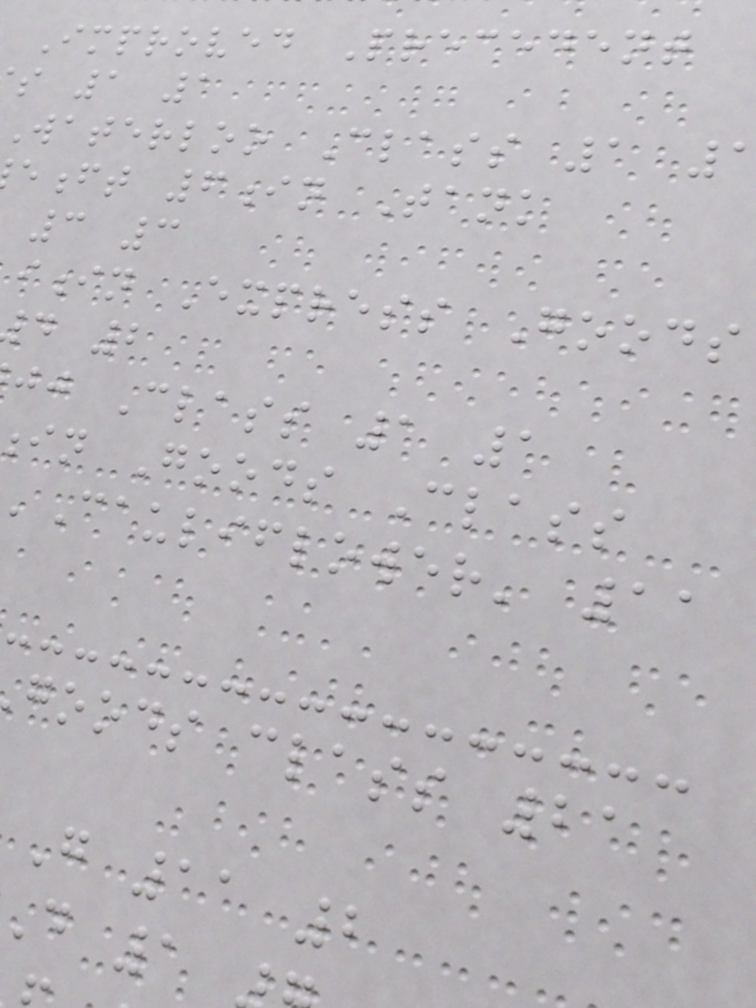Improved Precedent
s 1 1
Waterloo Class 1
ft 6in Tank
3 3
in Express Goods
d 2
jj Class 1 1
in Goods Class
'Cauliflower' 11
goods class 21
G 11 2
